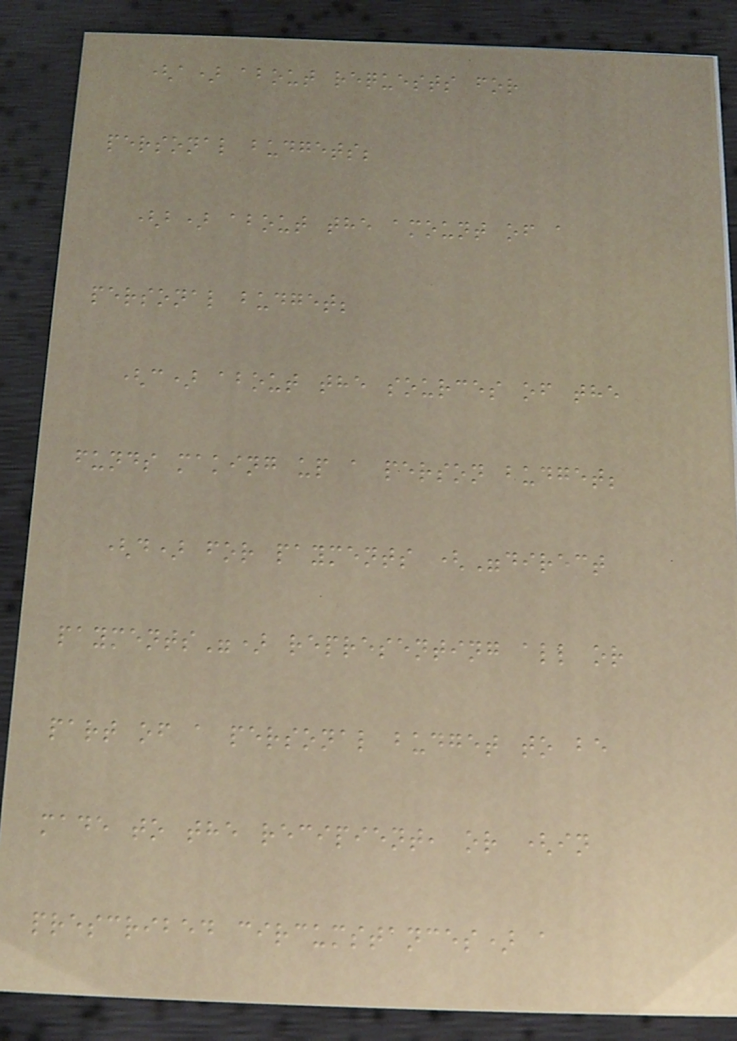(a) about requests for
personal budgets;
(b) about the amount of a
personal budget;
(c) about the sources of the
funds making up a person budget;
(d) for payments ("direct
payments") representing all or
part of a personal budget to be
made to the recipient, or (in
prescribed circumstances) a
